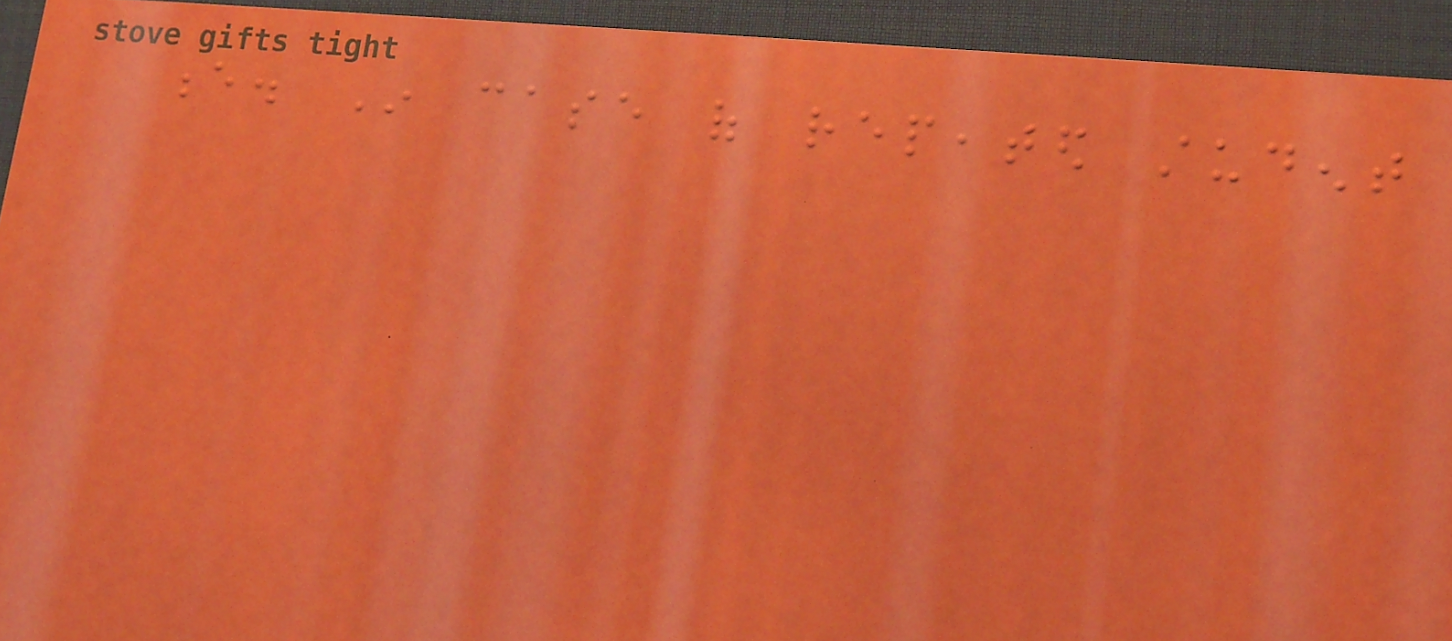e. In case of repeated student
